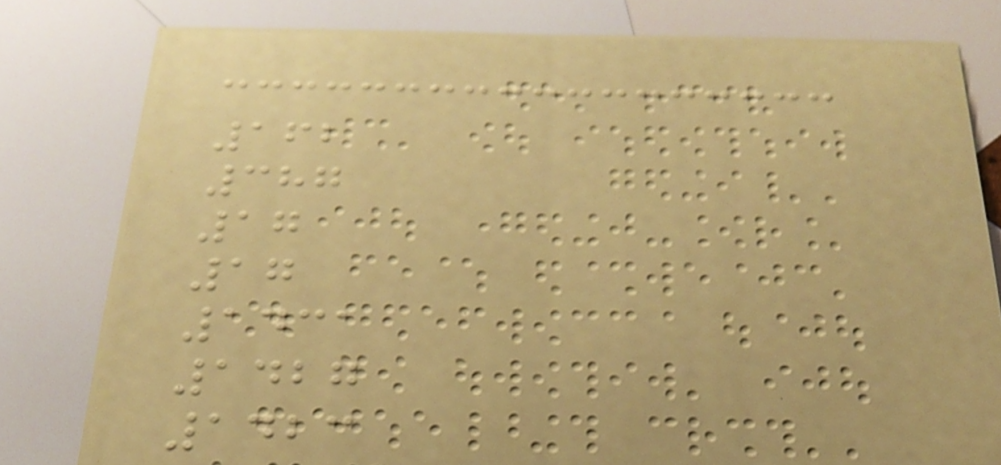162
387
17
17
1431
1427
1423
